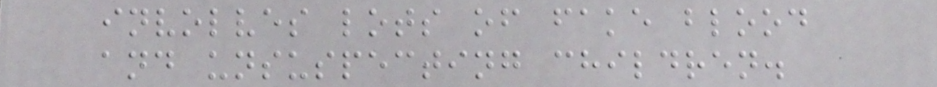involves lots of fake blood
and unsuspecting children.
